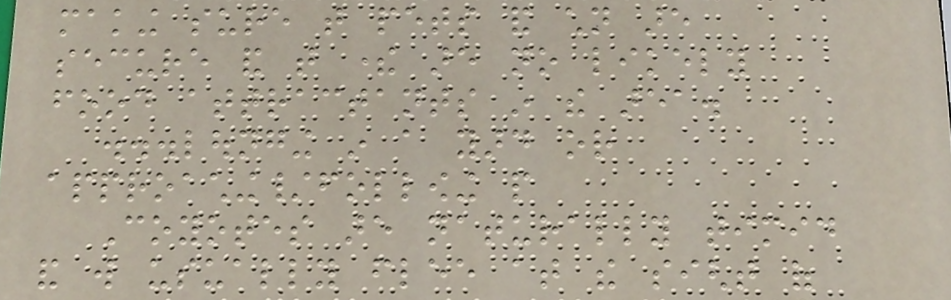making sure that pets and children are
secure and that there are no likely
food attractants in the area.
...lounging in a yard or
approaching/following people
Coyotes are naturally timid
and will usually flee at the sight of
